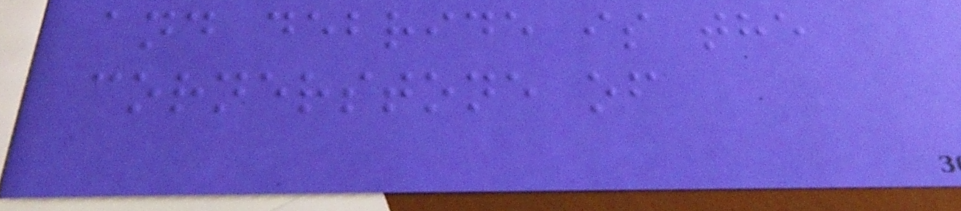and debride is the
cornerstone of
